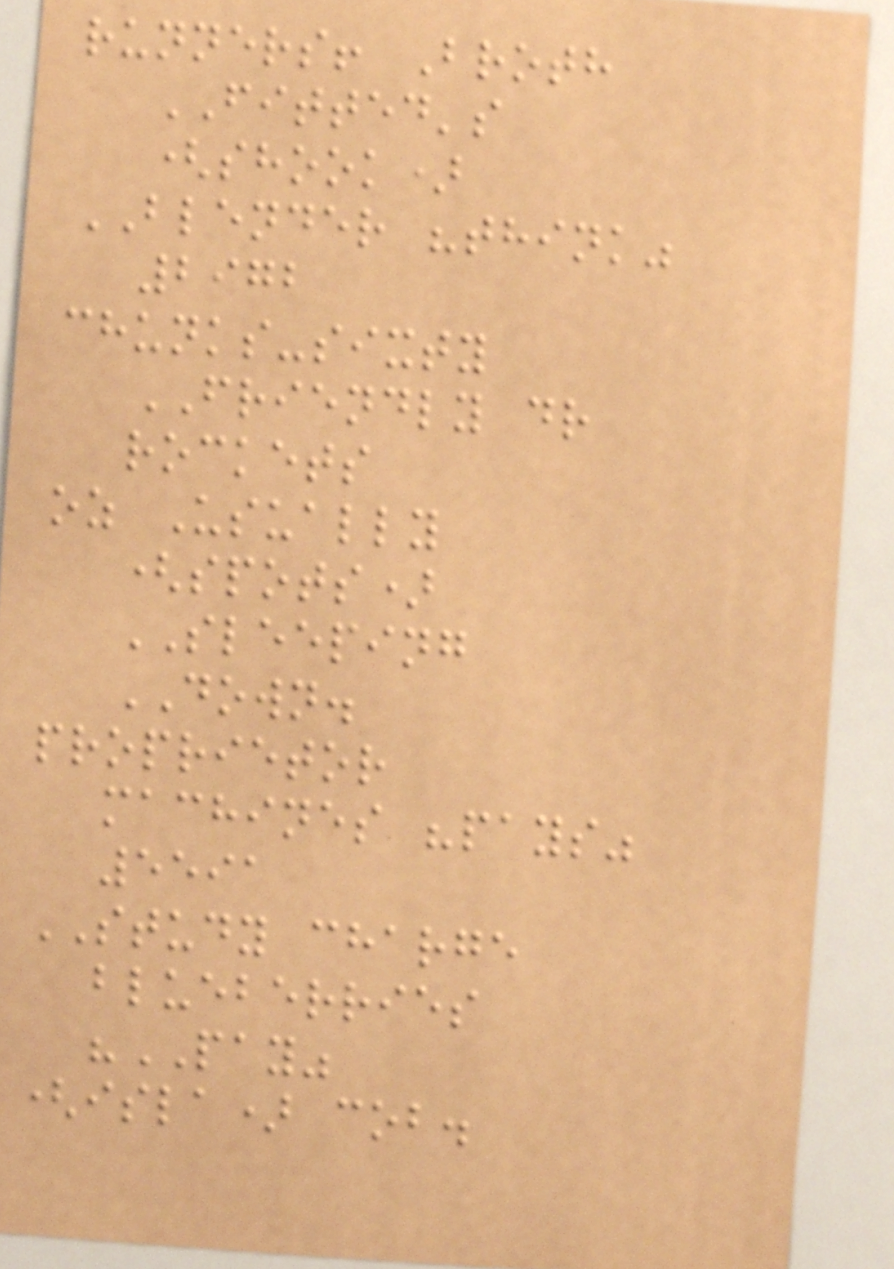runners! Broth
FITTED's
(shook)
BLENDER "think"
2972
chunks-sixty
FRIENDLY dr
rockets
oz Usually
(spots)
SLEEPING
DOWN.
proprietor
machines "pays"
5591
STUDY charge
blueberries
"PAY"
(isla) cob.
